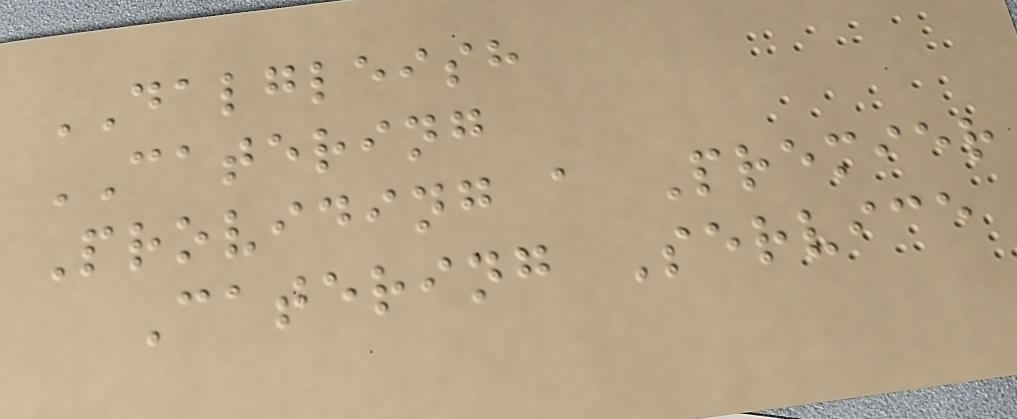DALGLEISH
CATERING
Providing a Premier
Catering Service
